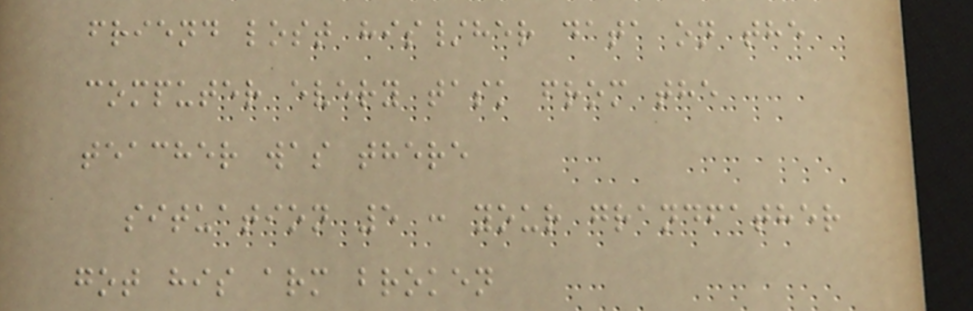friend lost his/her data on the
computer every task from the
teacher was there
situation 5 : your grandfather
got his arm broken
